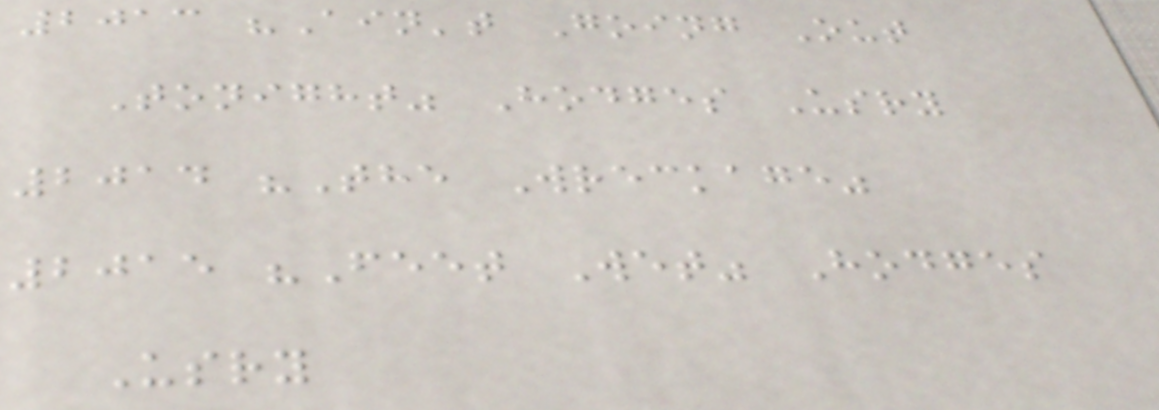2013 "Ain't Going Out
Tonight" Hodges Usry
2014 "The Wreckage"
2015 "Feet Wet" Hodges
Usry
